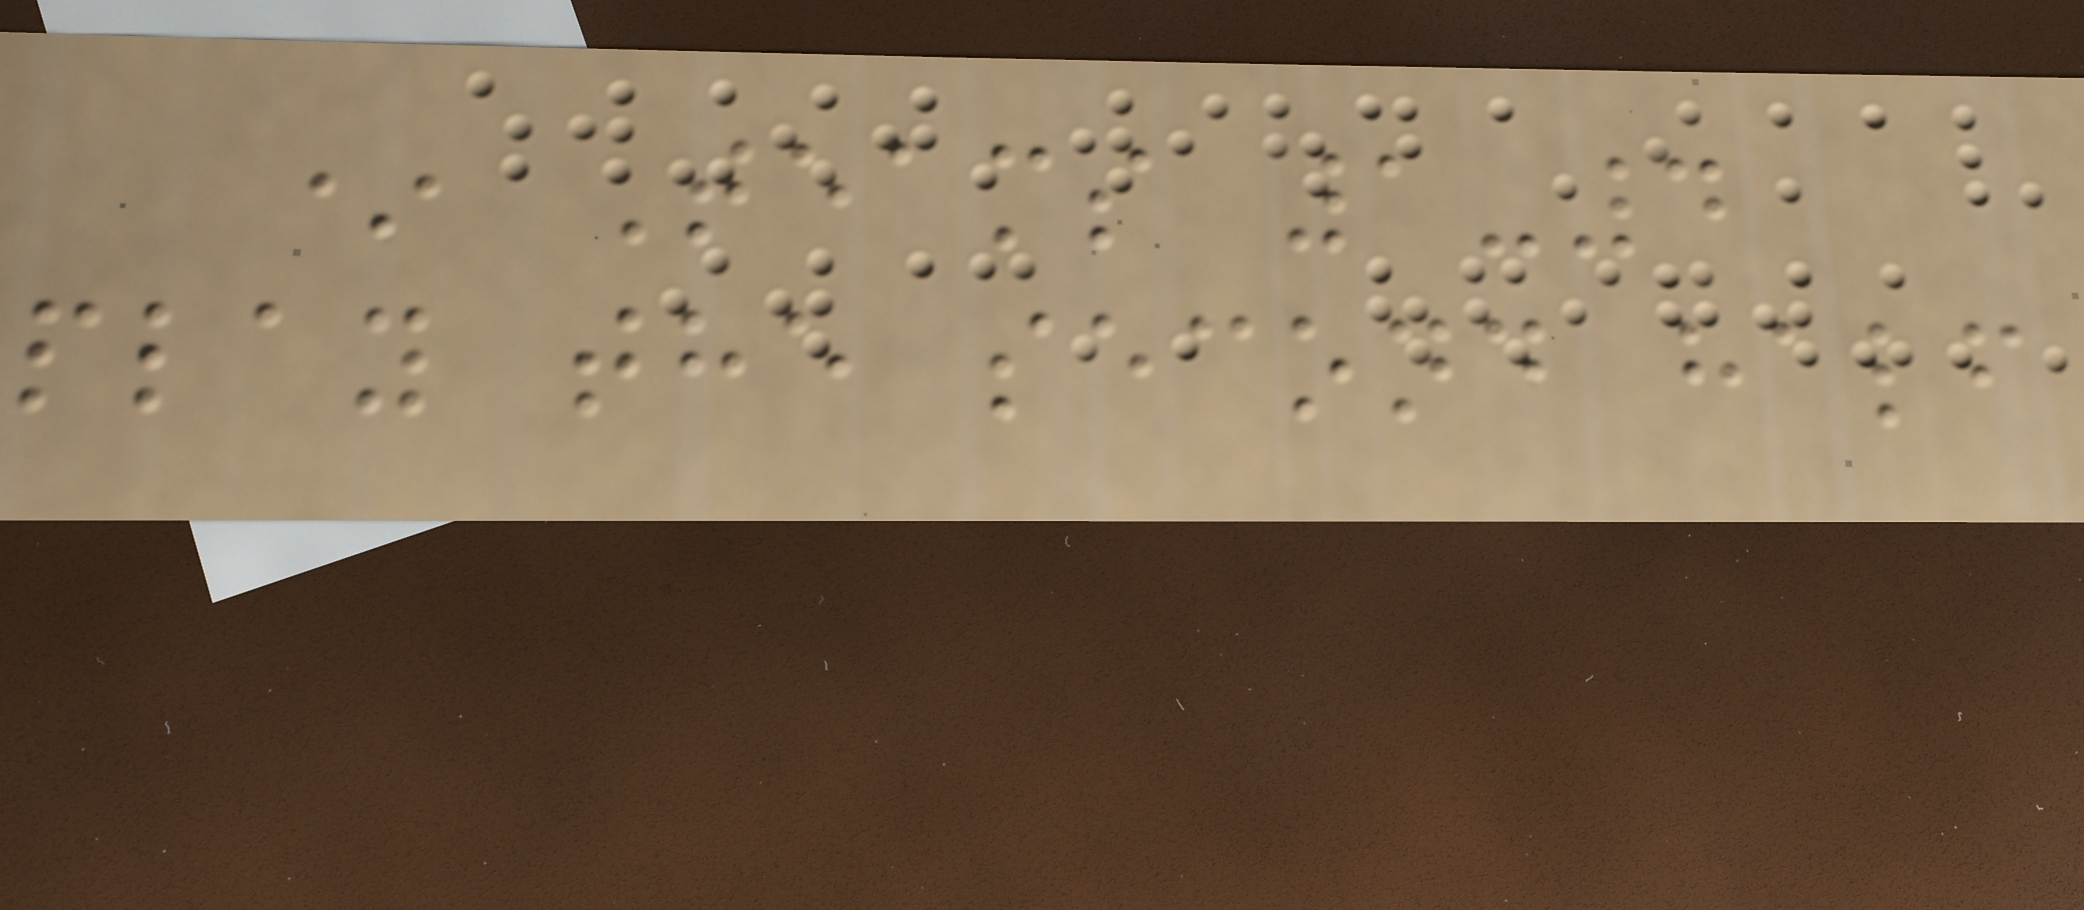* Teams 1-4
play the second half
